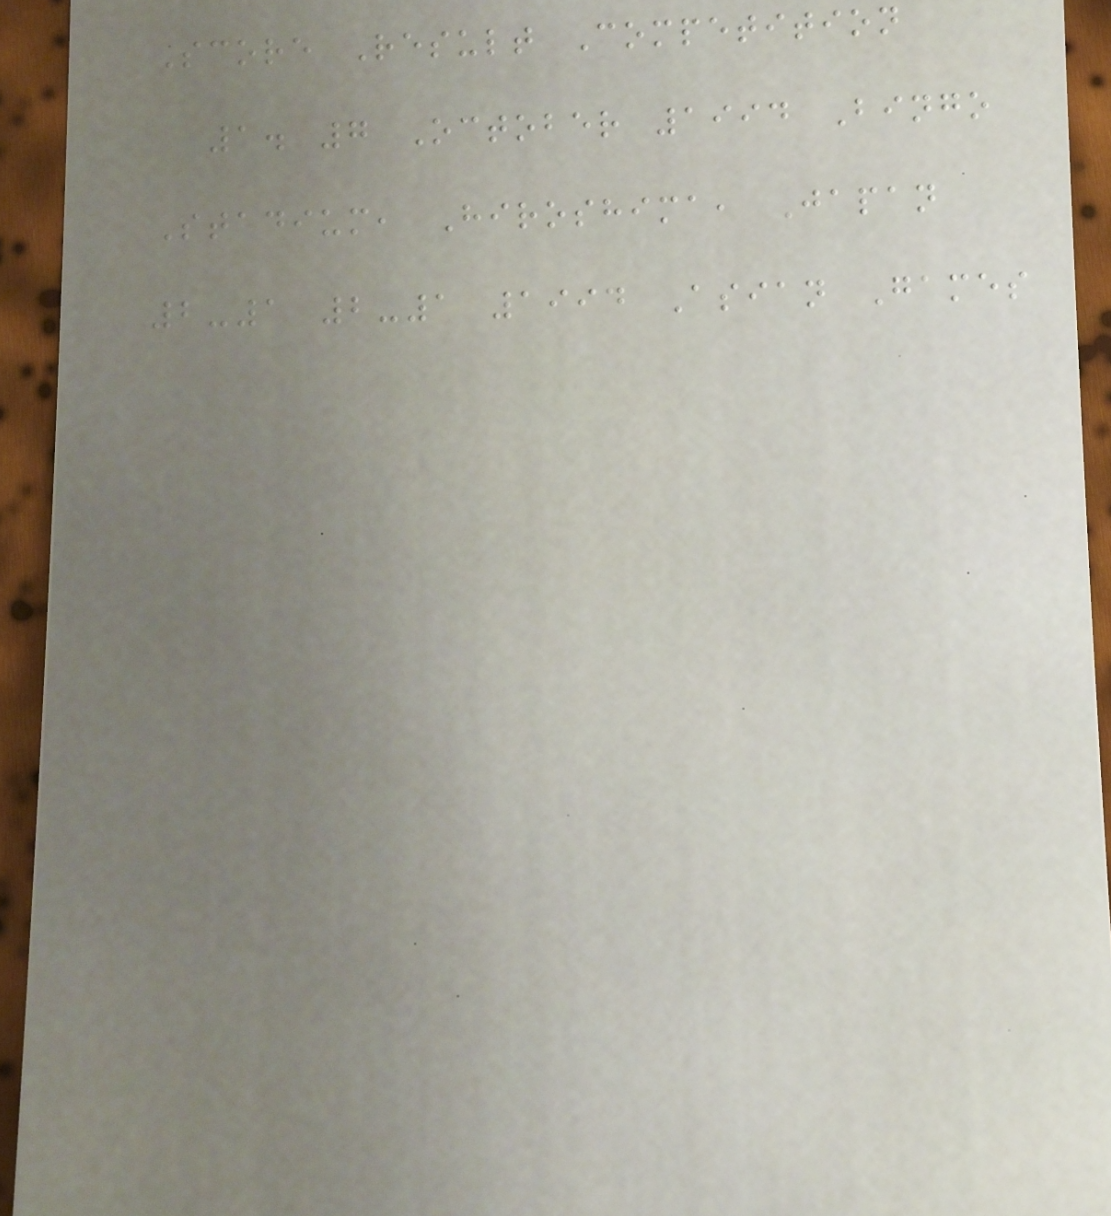Score Result Competition
1. 7 October 1994 Bingo
Stadium, Hiroshima, Japan
2-1 2-1 1994 Asian Games
